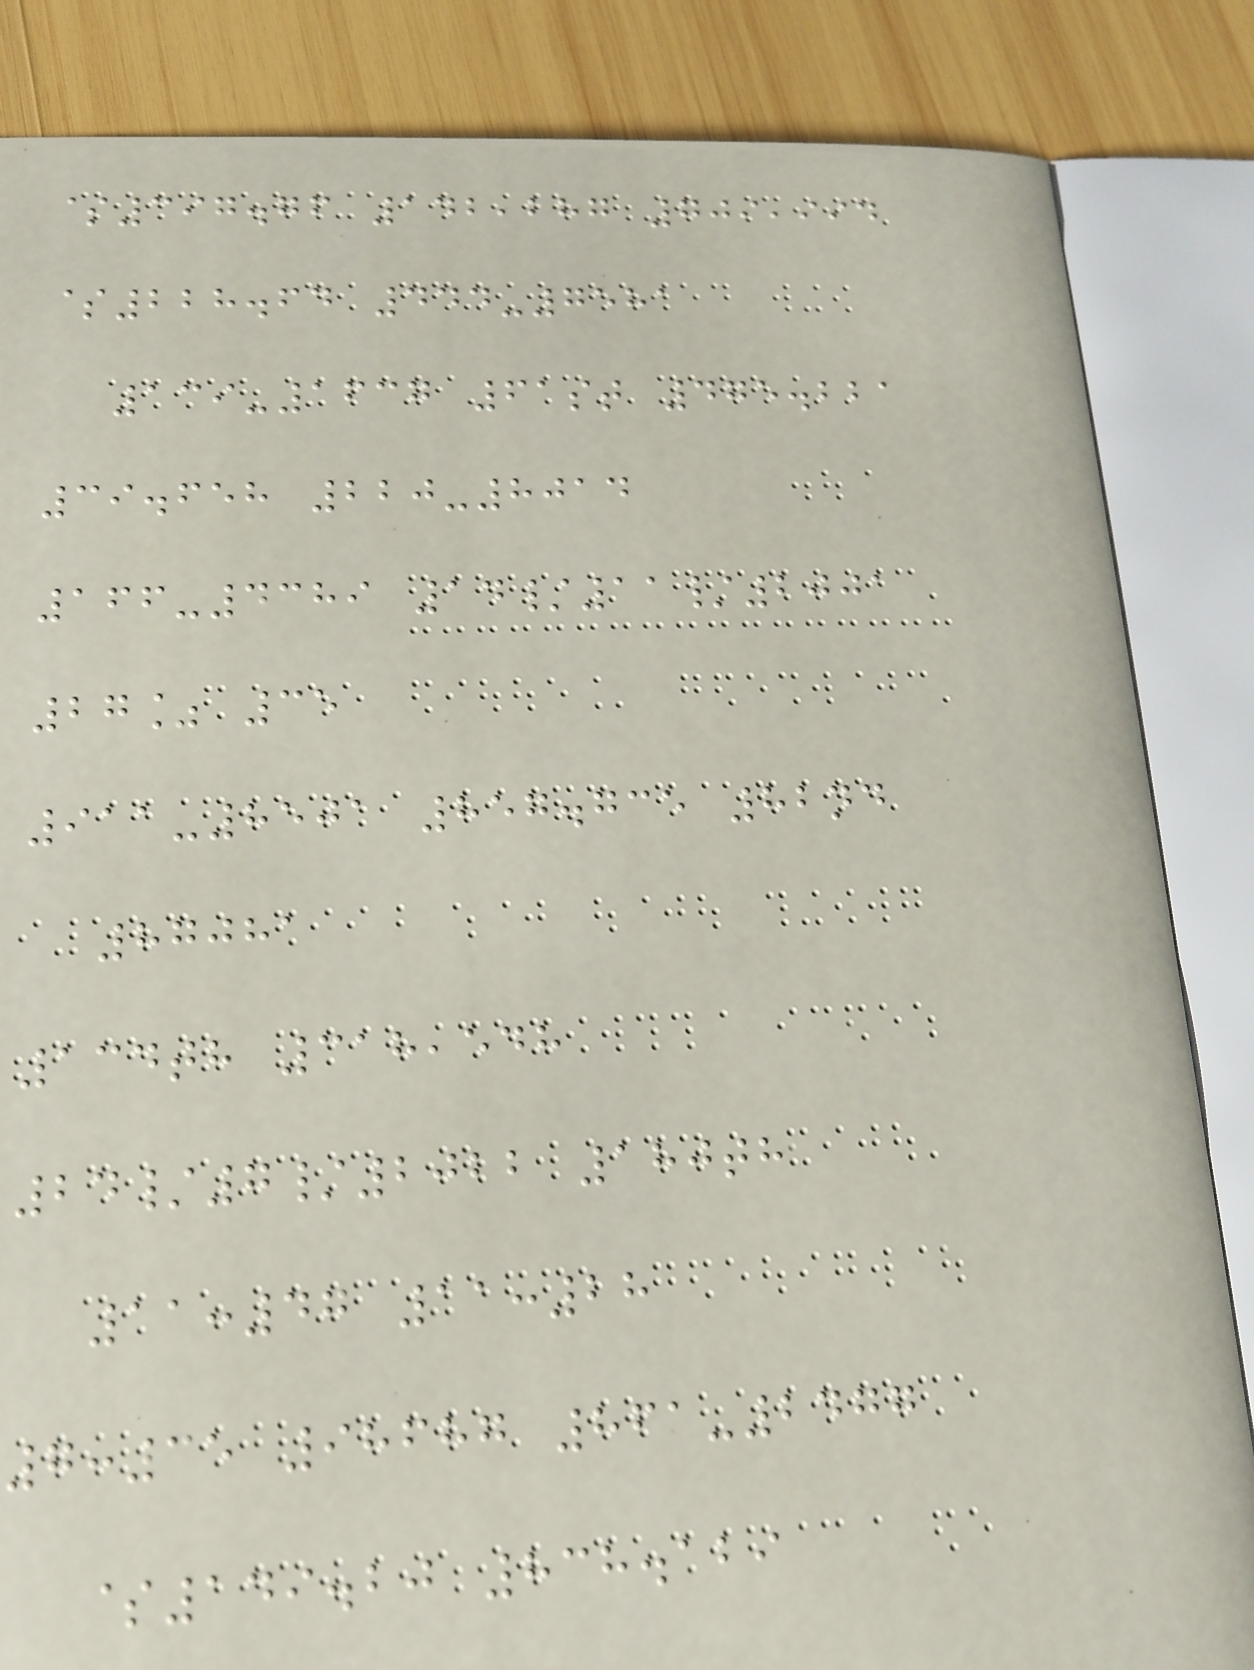$397.76 142,287 709,994
$228.64 444-7581
139-1637 61st 475.221
39.658 220-8014
166-4389 14/11/2001
27% 35
911-8501 857.735 82nd
87081
134th 318,548
24/7/2022 180th
11:47 11:28
7:35 98687 861-2477
$149.20 838.129
